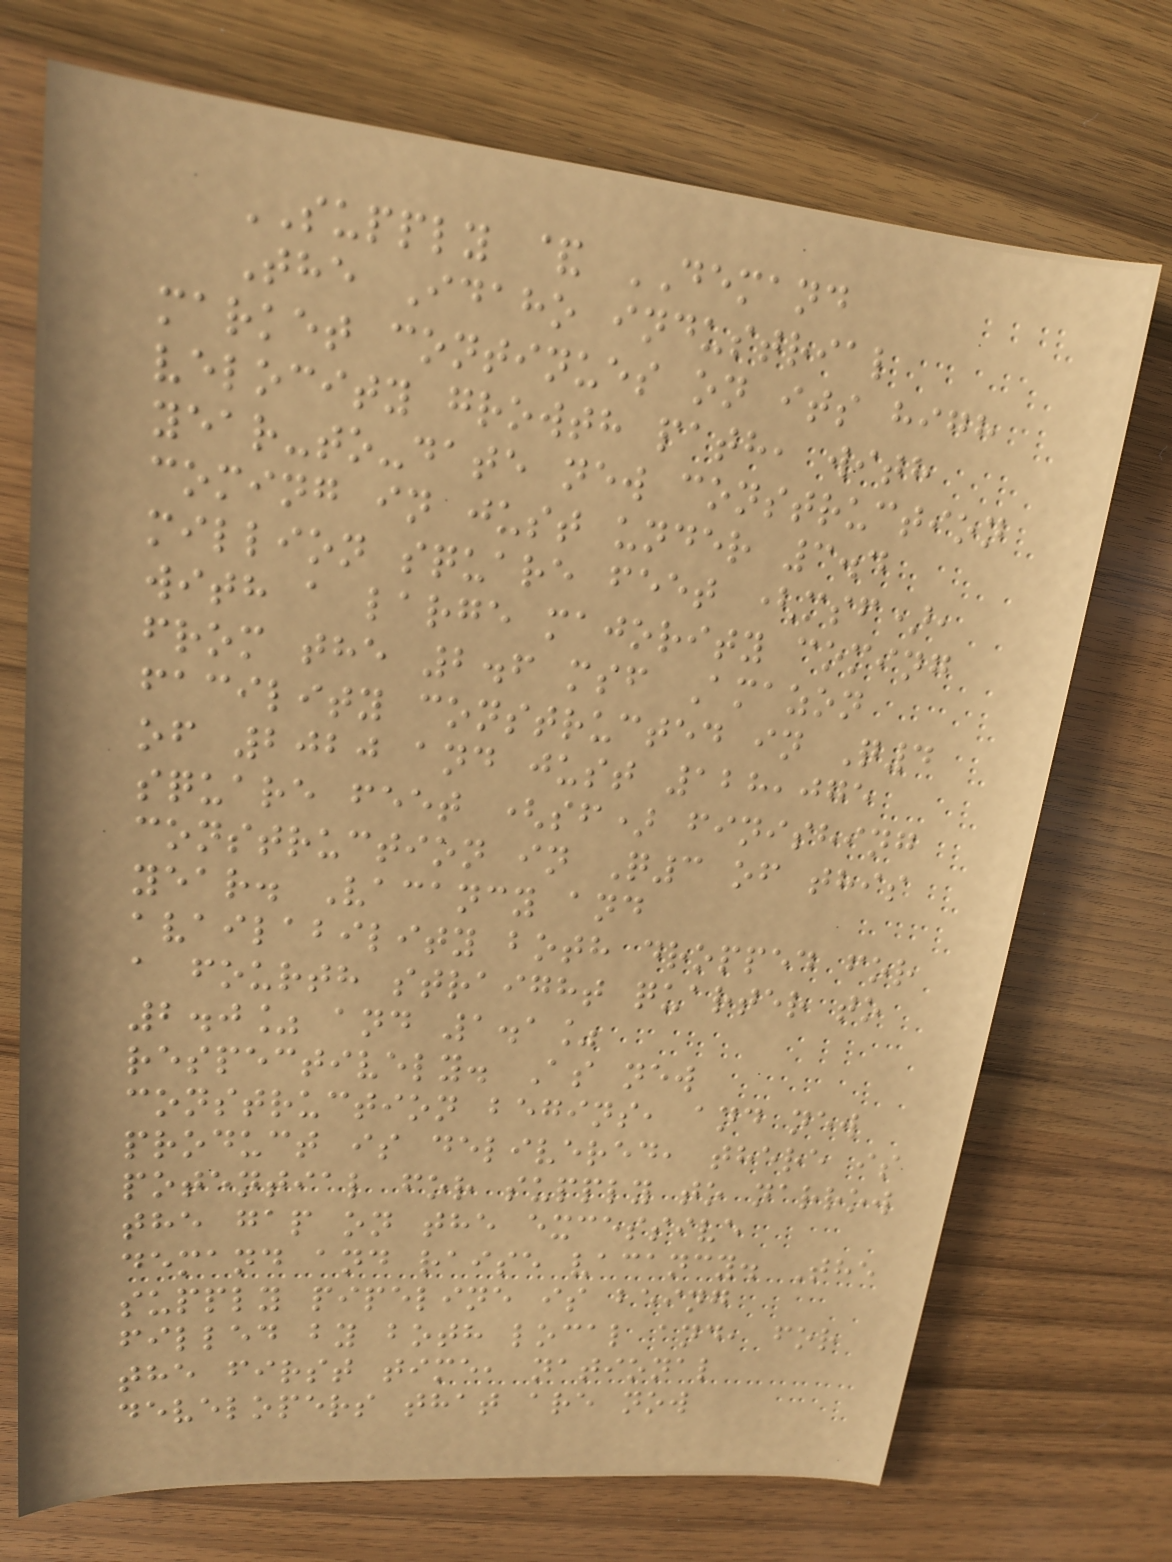SUPPLY & DEMAND
The Idaho industrial
market continues on its high
velocity growth path, with
year-to-date new construction
coming in just under 3.4
million square feet (msf),
with a large majority coming
from the 2.6 msf Amazon
facility constructed in Q4
of 2020 and just 128,075
square feet (sf) finishing
construction in Q3 of this
year. Vacancy and
availability both dropped for
a fourth straight quarter to
2.0% and 1.1%
respectively. As new
construction begins, and new
product is delivered, there is
potential for supply to narrow
the gap on the excessive
demand and raise vacancy. The
supply pipeline is being
filled by both local and, for
the first time, national
developers that are now
